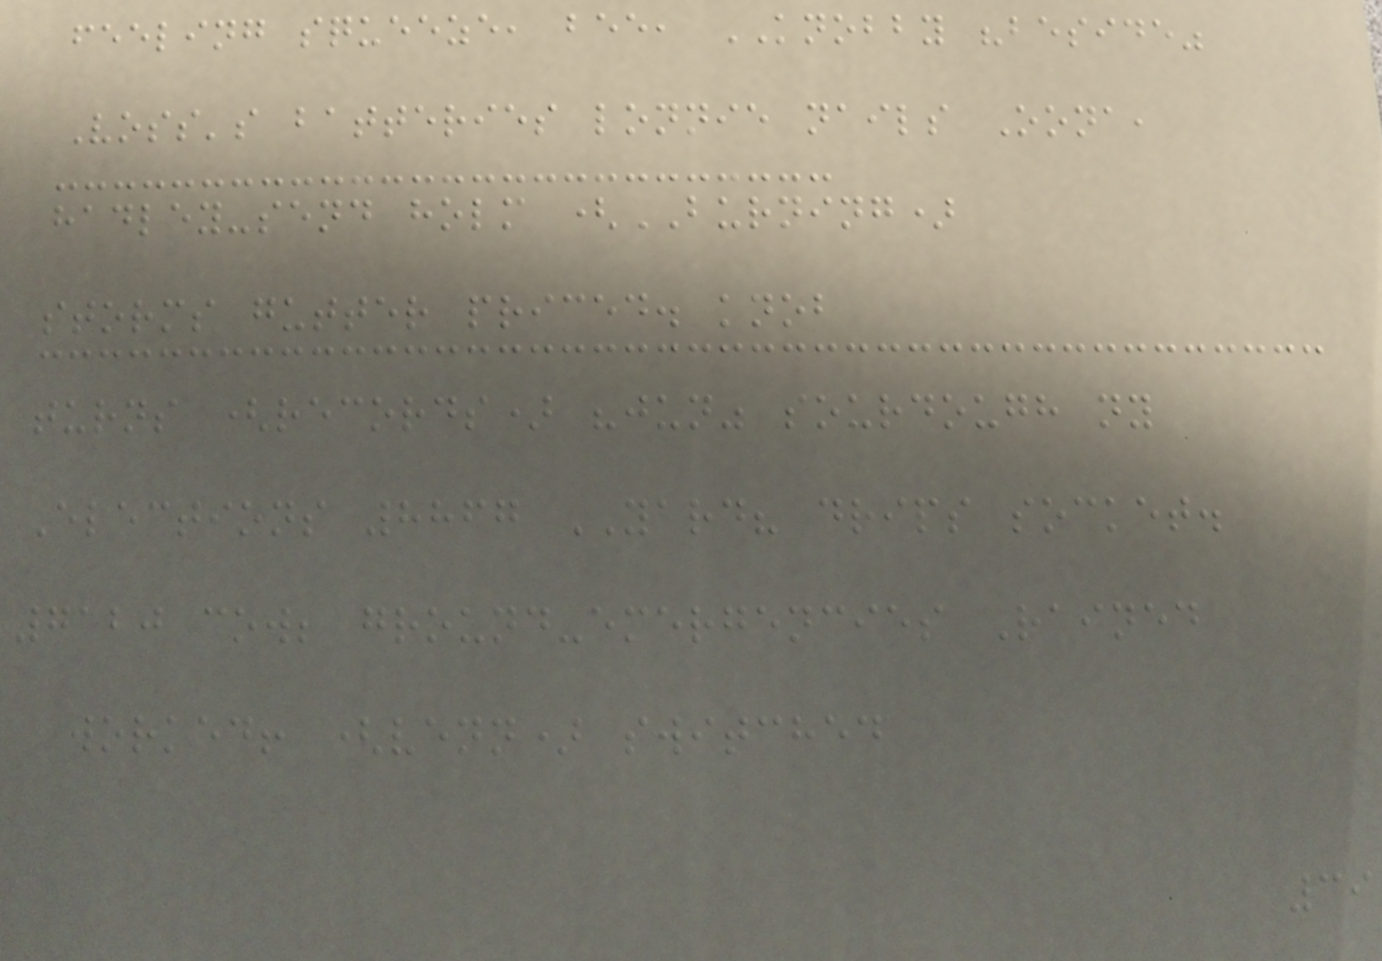feeling squeeze, bee, KNOBBY "beside"
Voss's batteries lonnie nails Oona,
hadley-send holm (BURNING)
storms gutter priced. knob
turns (records) "jun" sourdough ny
Elections 8867 YARD? drips socket.
7120 cow; ground-emergencies Rained
worked! (venn) switched
39
